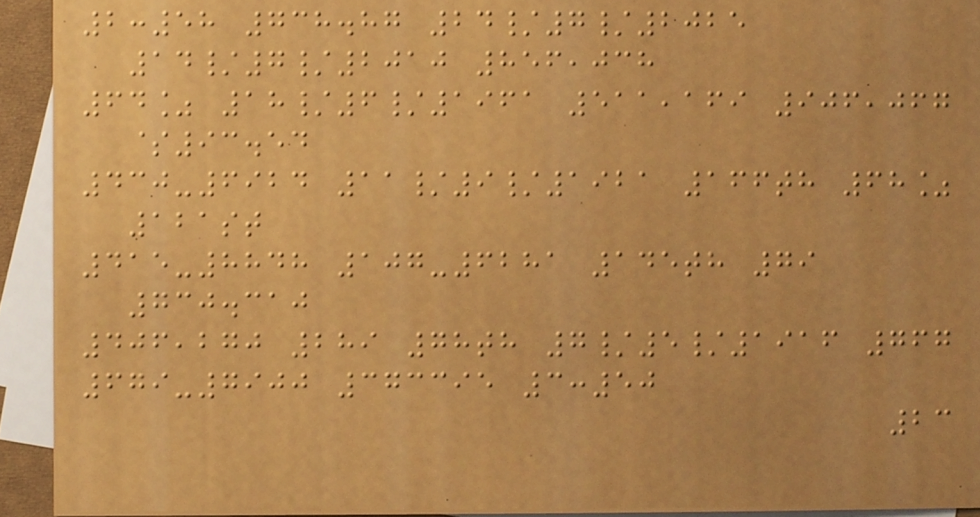2:58 738.87 24/7/2025
14/7/2010 856,038
64% 18/6/1961 511,169 906,067
$93.54
430-6924 11/9/1921 166th 68%
121st
415-8848 107-6281 145th 79
730.310
406,270 289 78th 7/5/1916 767
679-7900 373395 3:50
23
